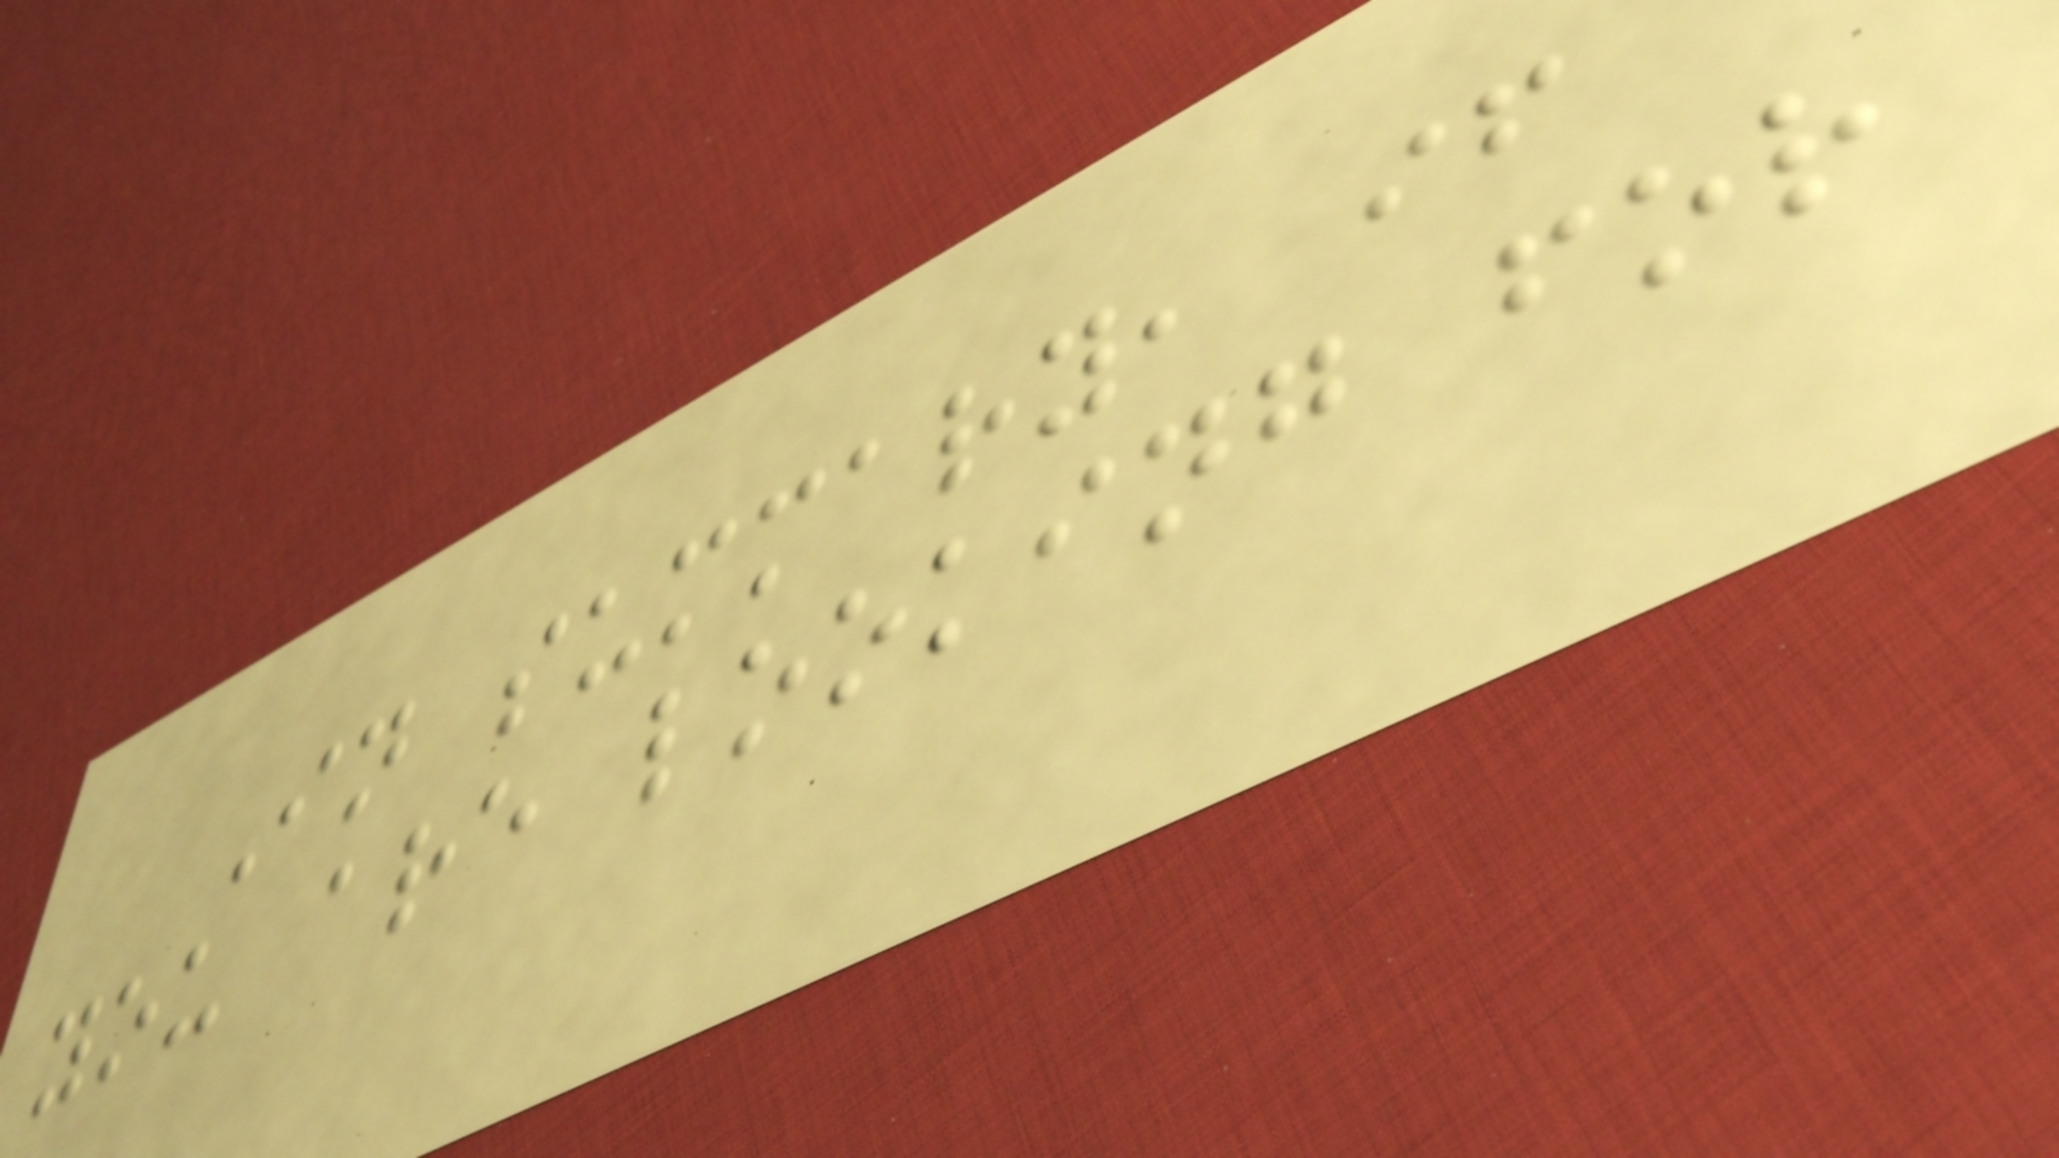In summary, if
you are looking for
